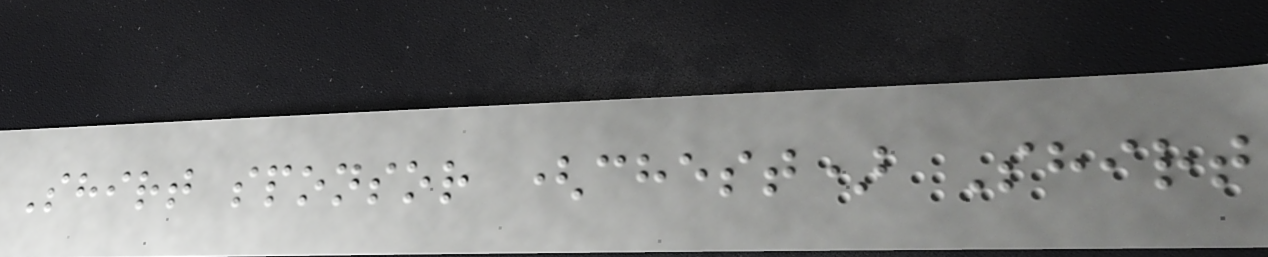Shirt sponsor (chest) Shirt
